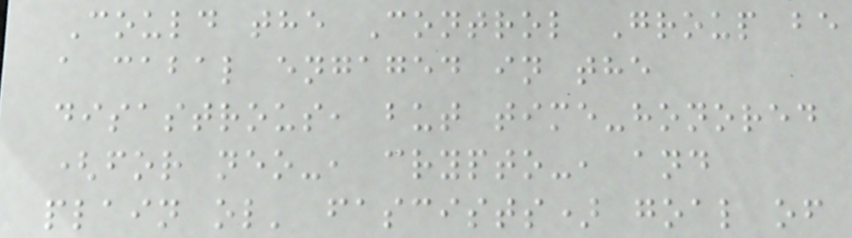Could the Control Group be
a cabal engaged in the
disastrous, but time-honored
(for neo-, crypto-, and
plain ol' fascists) goal of
